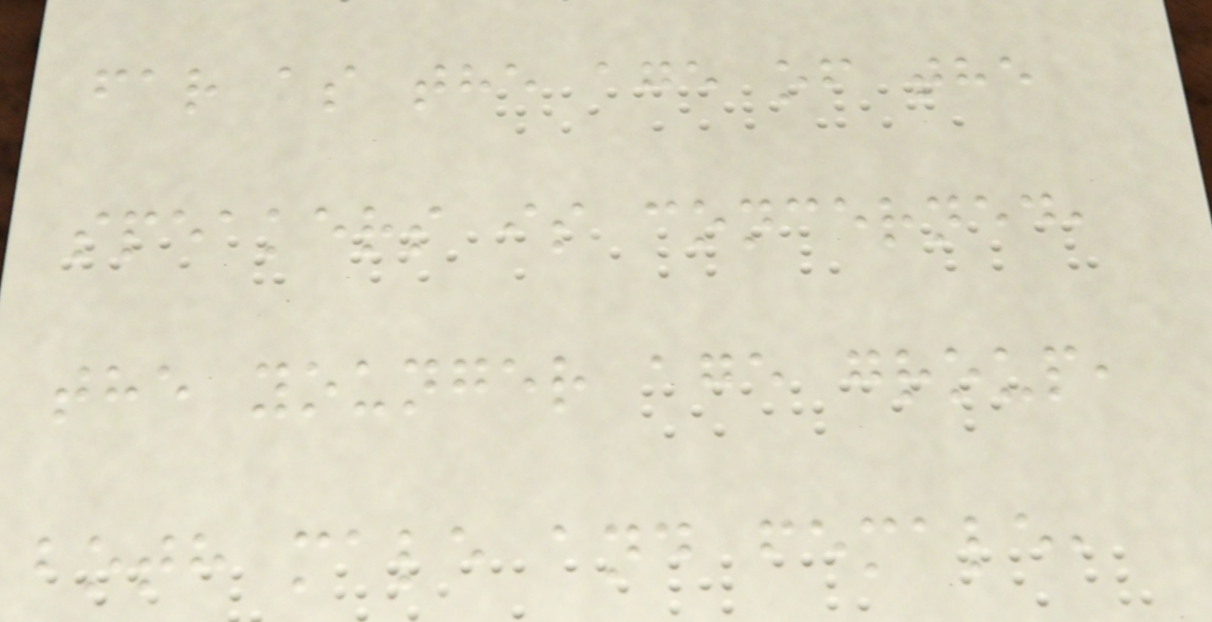far as the age of the
speakers is concerned,
the younger age group,
both male and female,
